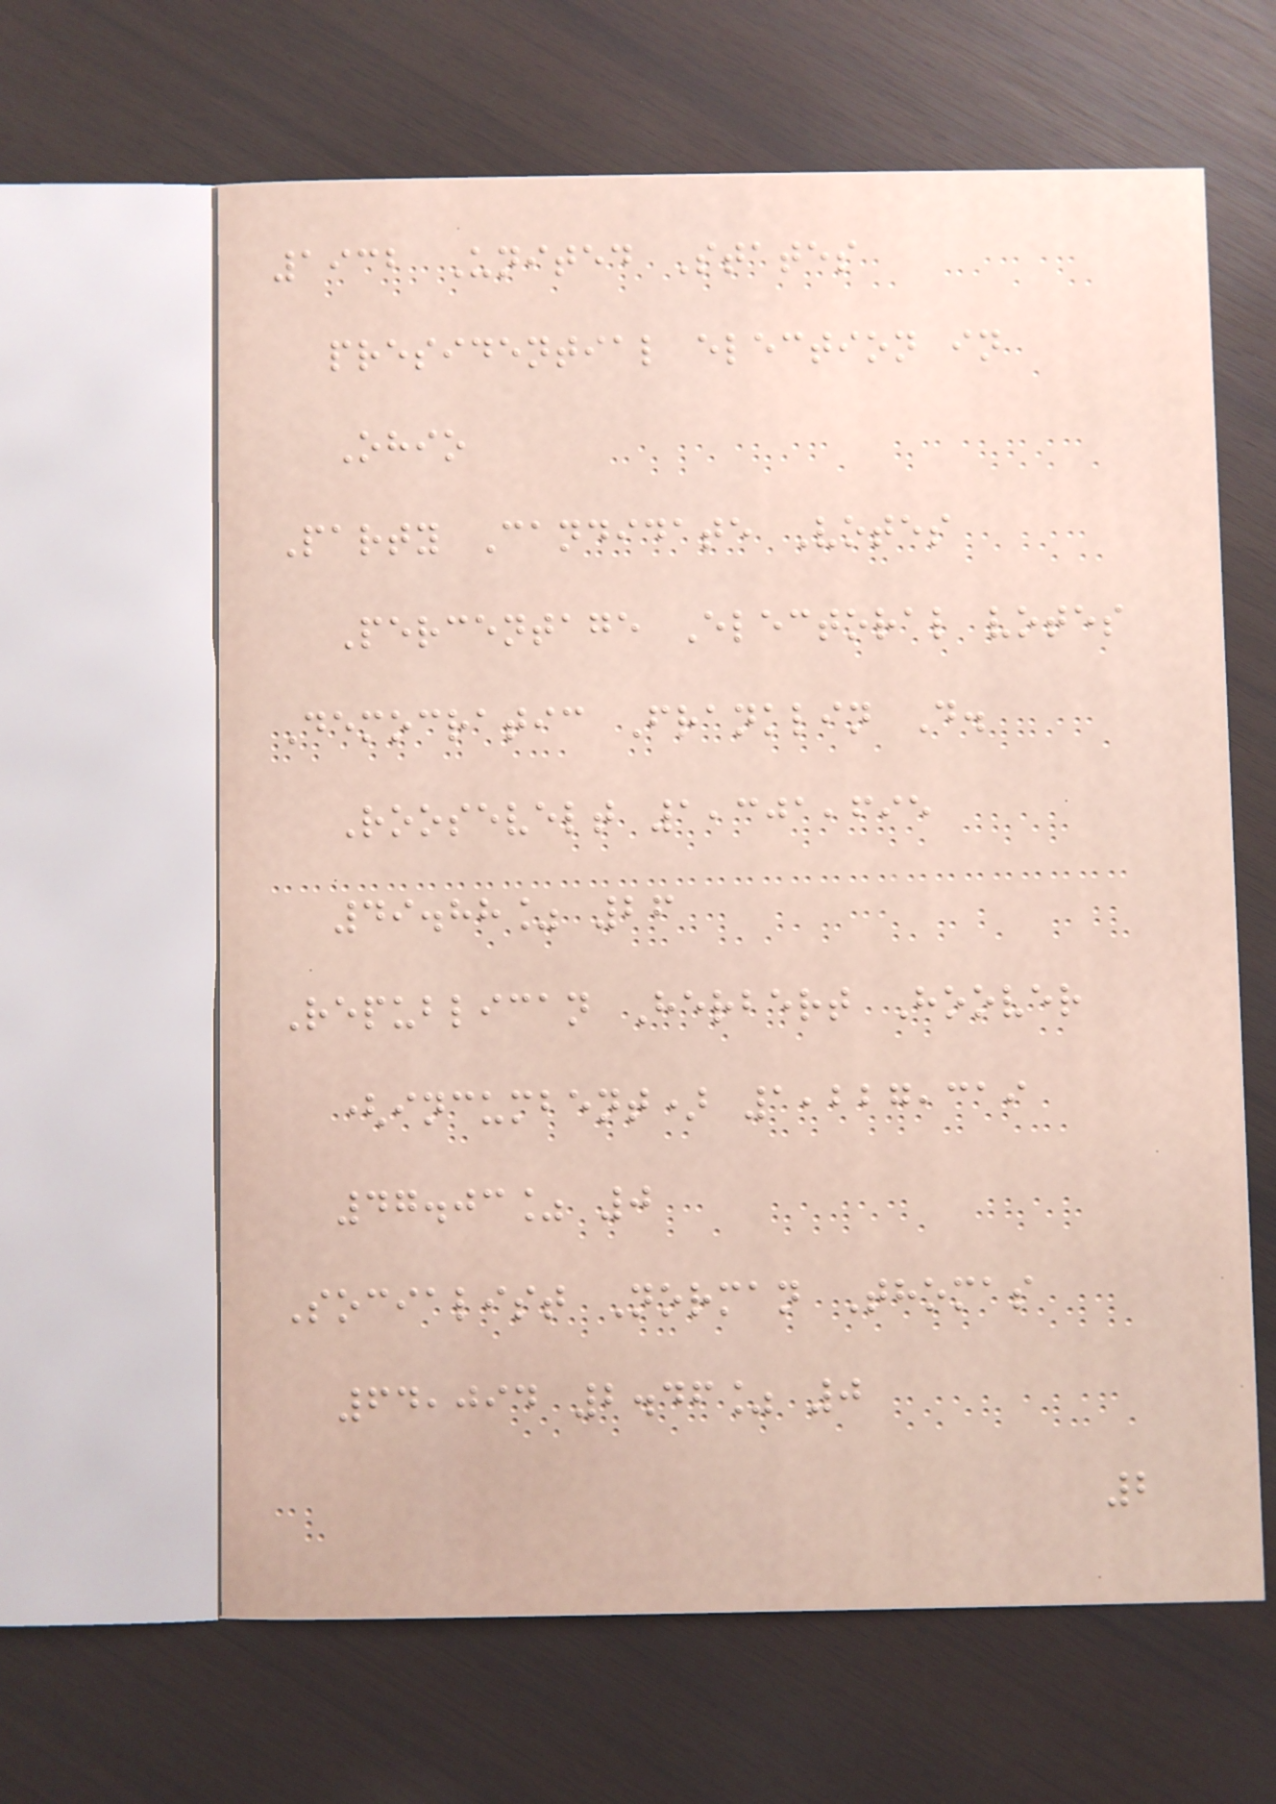1932 United States
presidential election in
Ohio
Party Candidate Votes
Percentage Electoral votes
Democratic Franklin D.
Roosevelt 1,301,695
49.88% 26
Republican Herbert Hoover
(incumbent) 1,227,319
47.03% 0
Socialist Norman Thomas
64,094 2.46% 0
2
